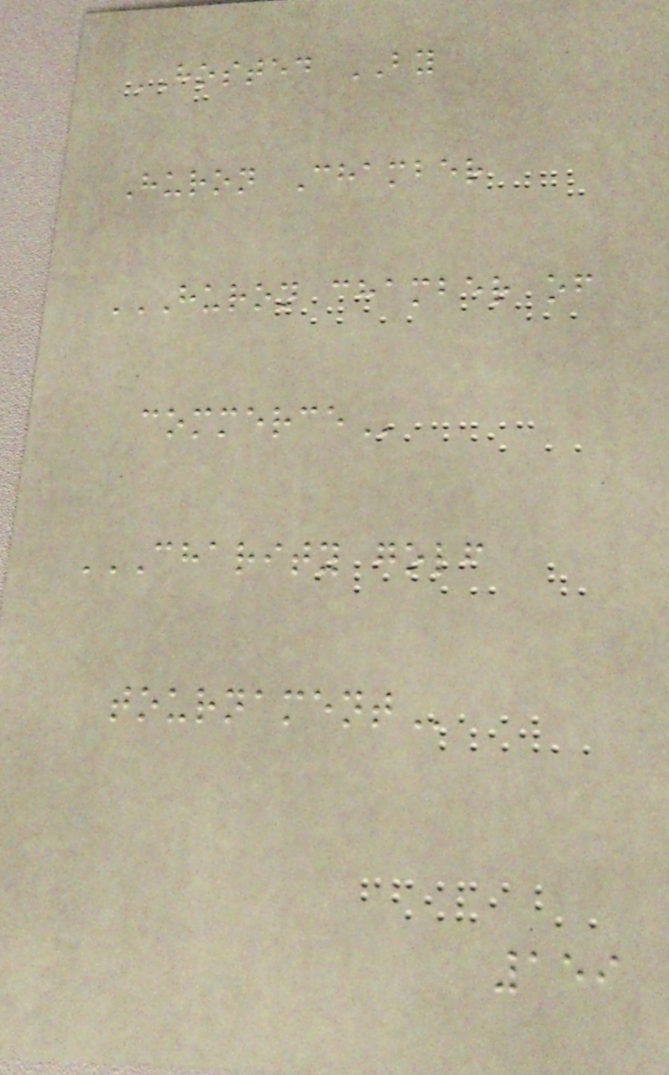HOSTED BY
Huron Chamber
HURON CHAMBER OF
COMMERCE
CHARITY GOLF
TOURNAMENT
159
